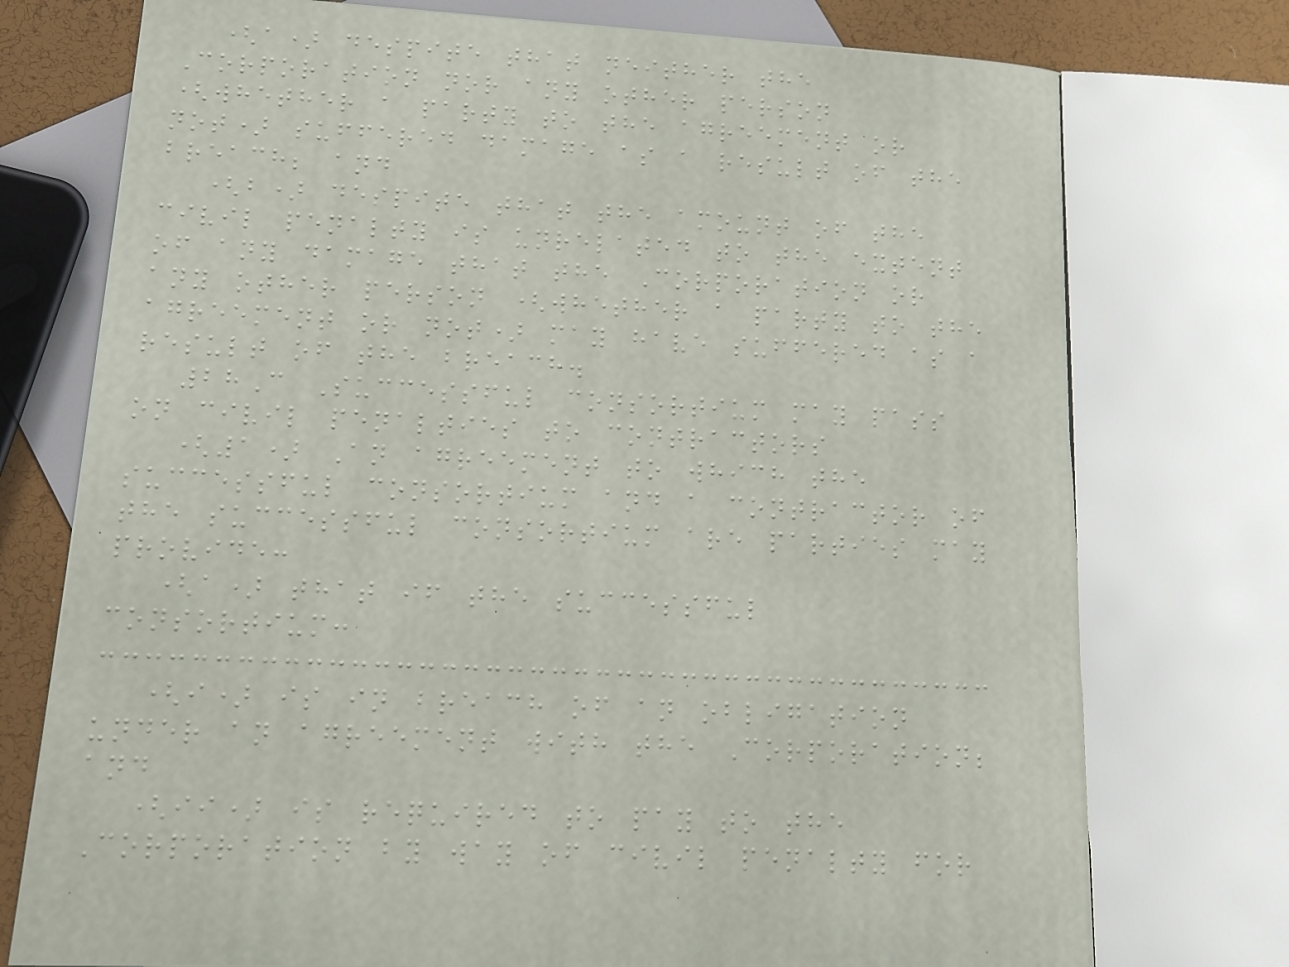(a) despite that neither the
Corporation nor any other person
(whether a party to the agreement or
not) suffered damage as a result of the
breach; and
(b) despite that the amount of the
civil penalty is unrelated to the extent
of any damage that the Corporation or
any other person (whether a party to the
agreement or not) may have suffered as a
result of the breach.
28C Successful consortium may pass
on civil penalties to contractors
(1) An agreement to which the
successful consortium and a contractor of
the successful consortium are parties may
provide:
(a) that if the successful
consortium:
(i) is in breach of an obligation
under an agreement with the Corporation;
and
(ii) is required to pay to the
Corporation by way of civil penalty for
